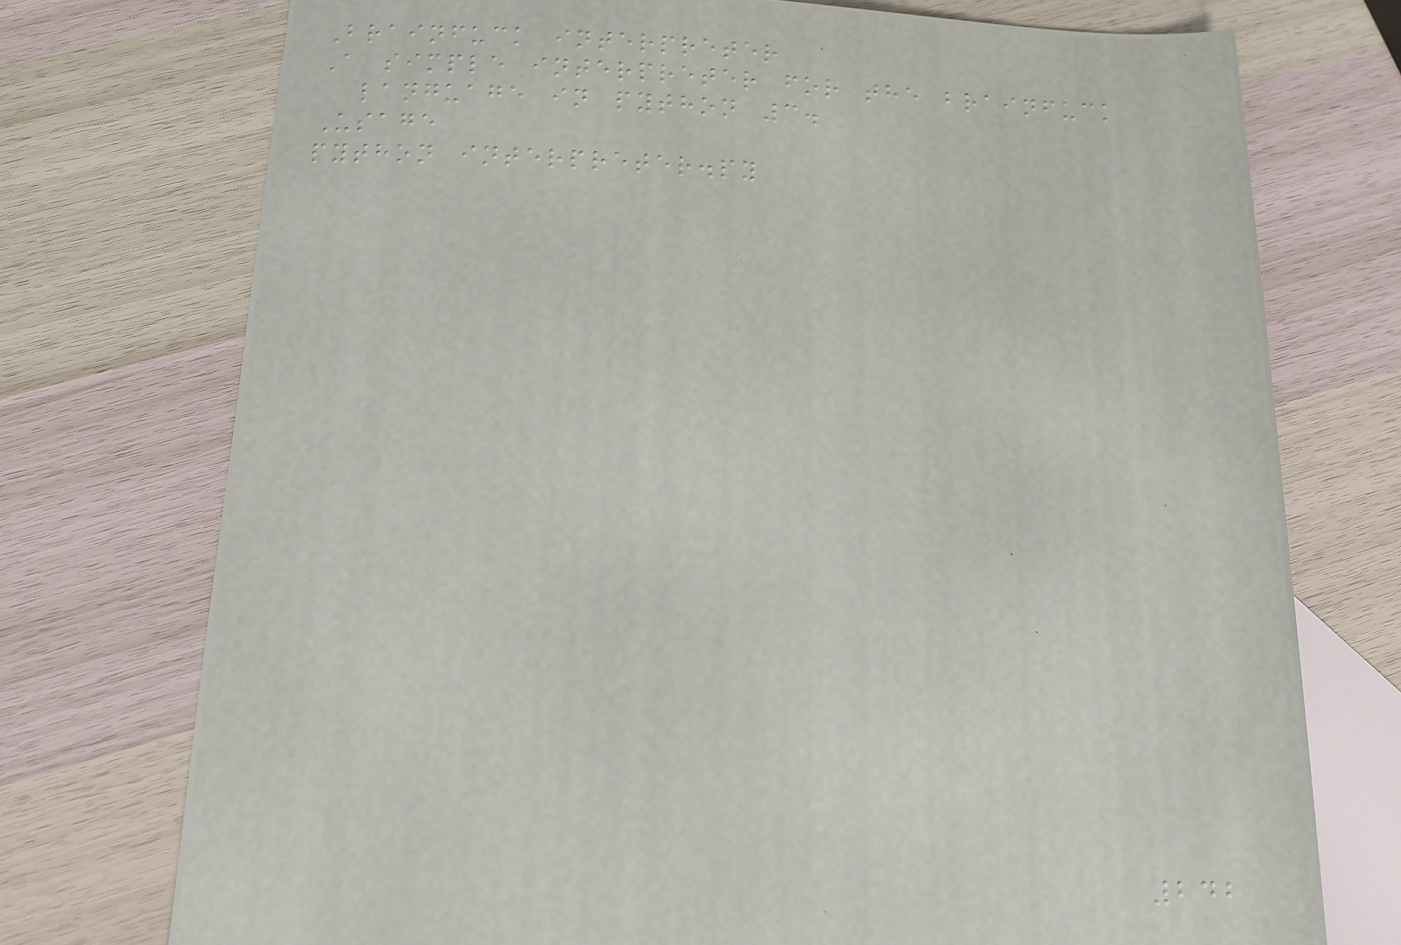Brainfuck interpreter
A simple interpreter for the brainfuck
language in python 3.
Usage
python interpreter.py
242
